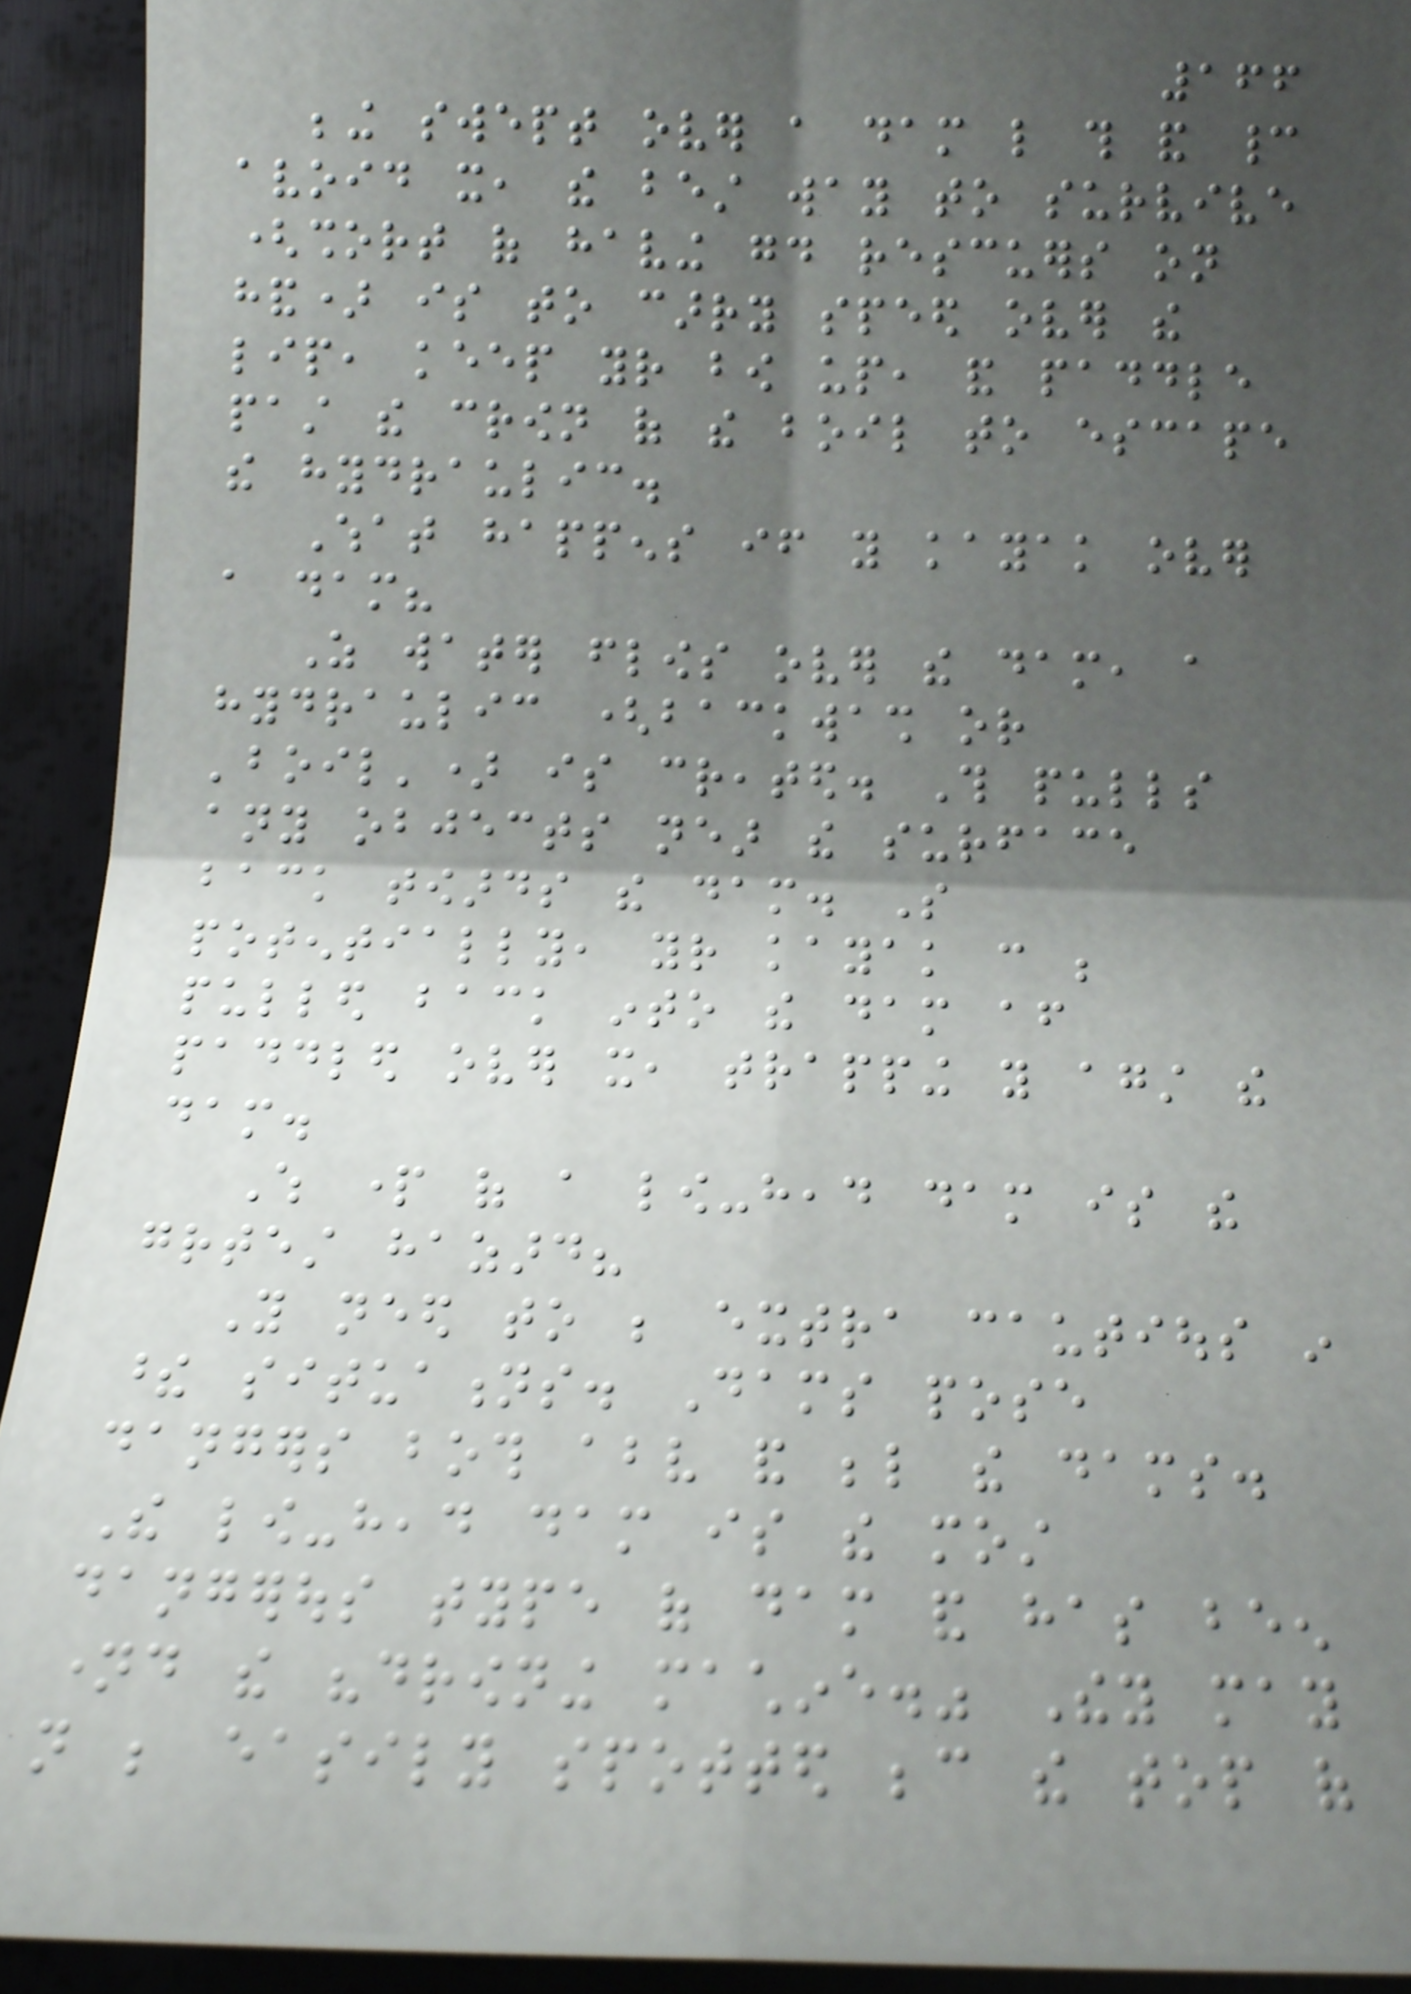166
being swept over a dam like this and cannot
avoid it, the best way to survive
(short of having good rescuers on
hand) is to carry speed over the
lip, keep your bow up, and paddle
past the crown of the boil to escape
the hydraulic.
What happens if you kayak over
a dam?
As water flows over the dam, a
hydraulic (backwash or
'boil') is created. This pulls
any objects near the surface
back towards the dam. So
potentially, your kayak can be
pulled back into the dam after
paddled over it, trapping you against the
dam.
Which part of a low-head dam is the
greatest hazard?
You need to be extra cautious in
these situations. Dams pose
dangers both above and below the dams.
The low-head dam is the most
dangerous type of dam and has been
named the "drowning machine." They may
not be easily spotted because the top of
